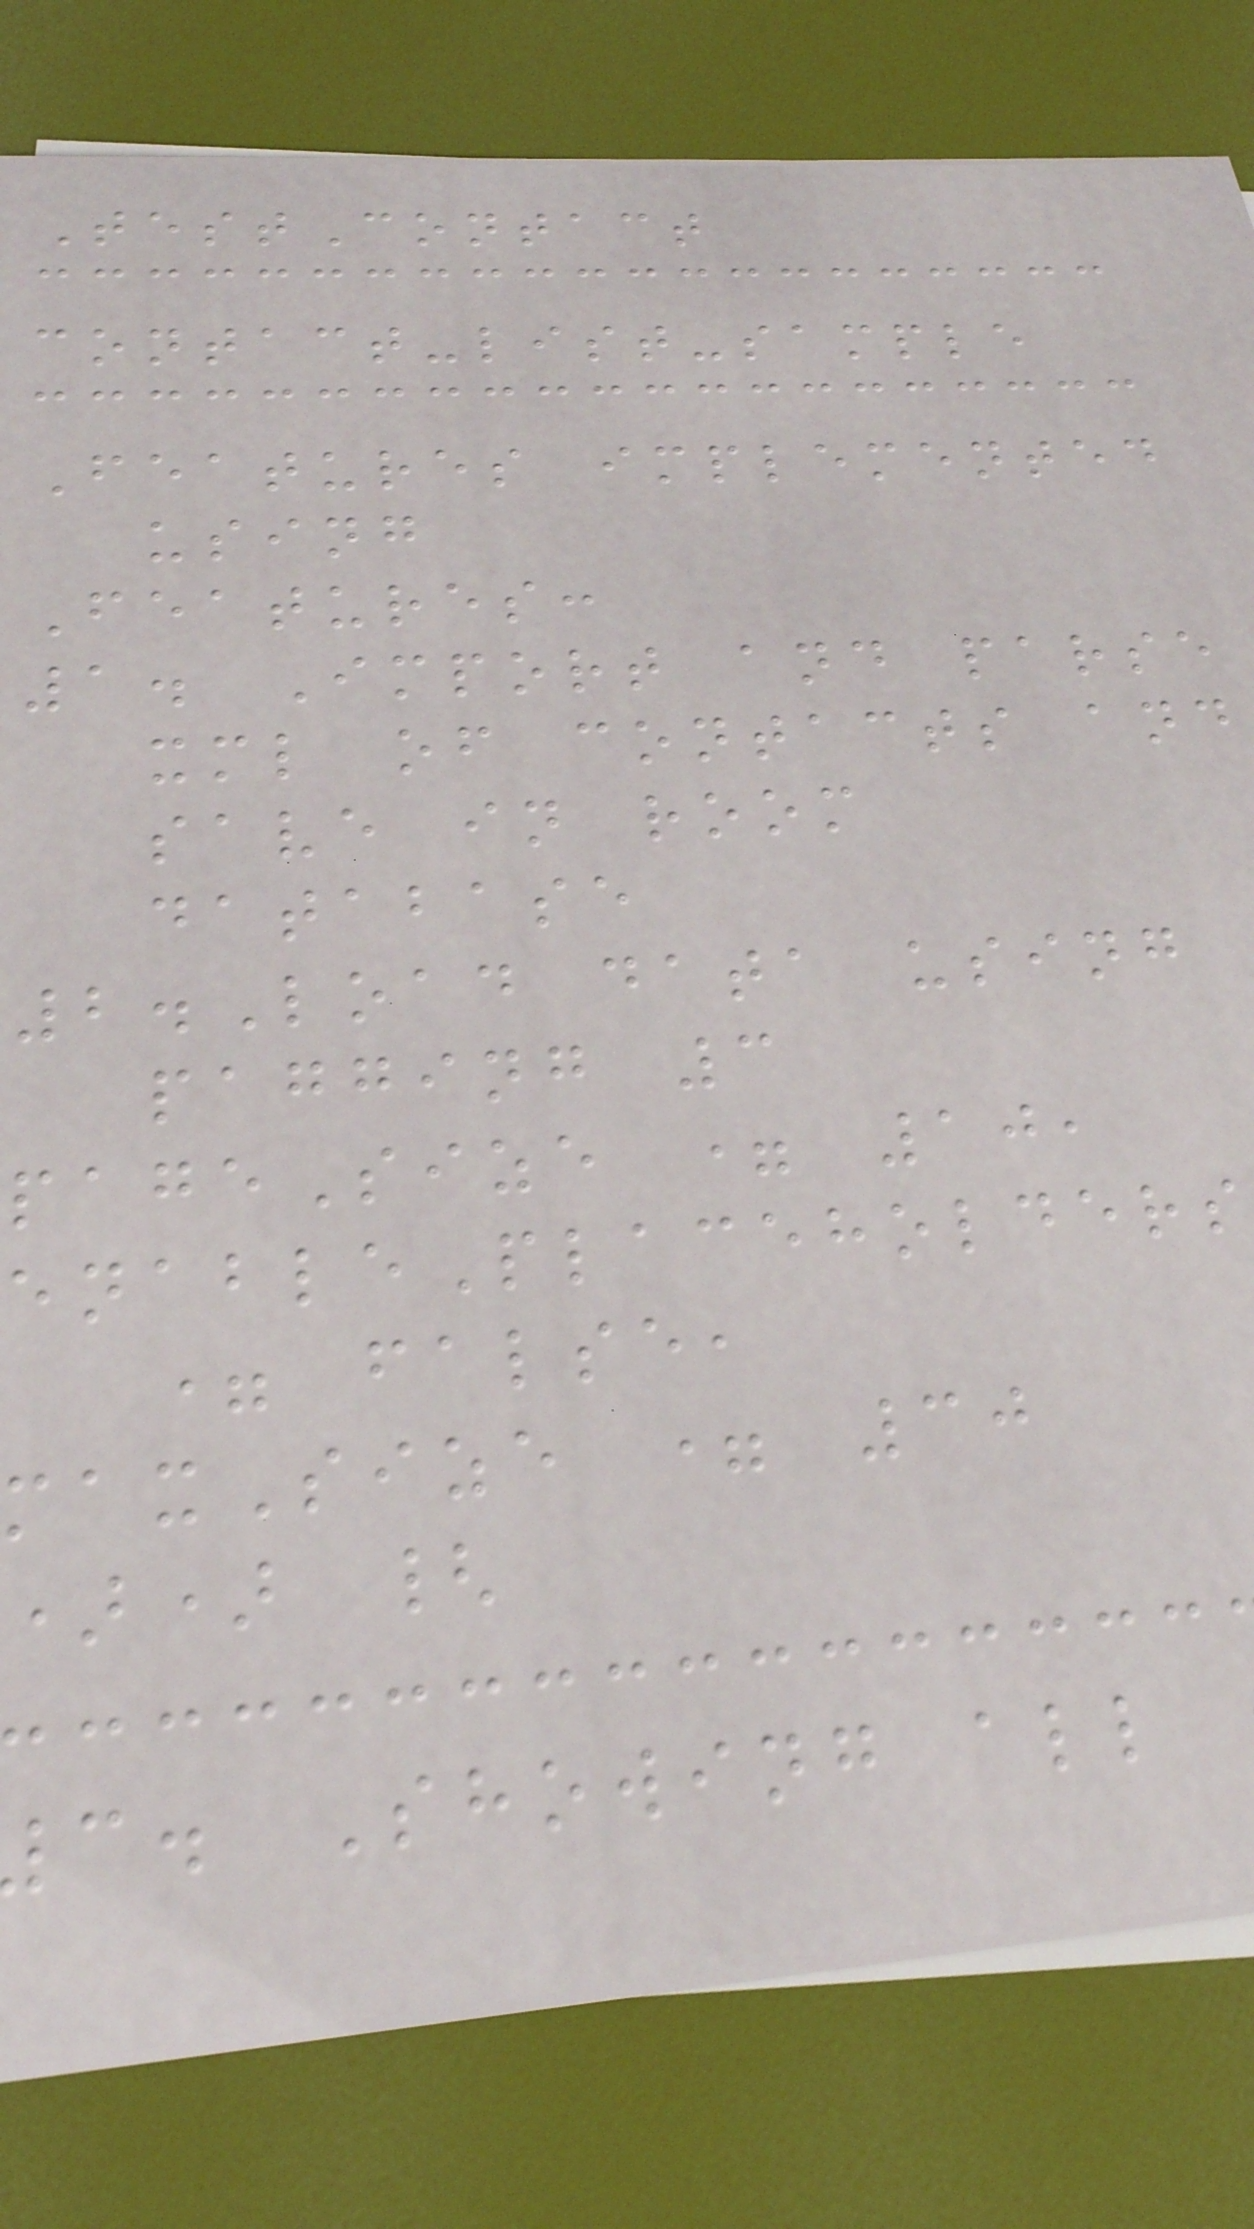TestContact
contact-list-sample
Features implemented
using
Features:
1. Import and parse
xml of contacts and
save in room
database
2.Load data using
pagging 3
pageSize = 10,
enablePlaceholders
= false,
maxSize = 30
)) {
c. Showing all
